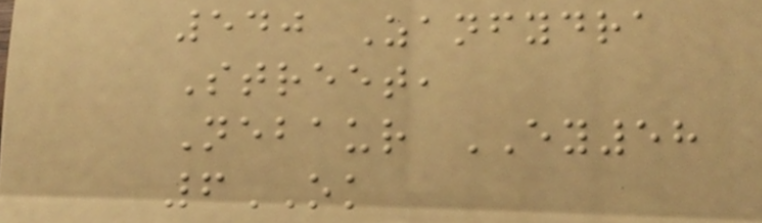540 Zanfydra
Street,
Nebaur EY58
6OK
